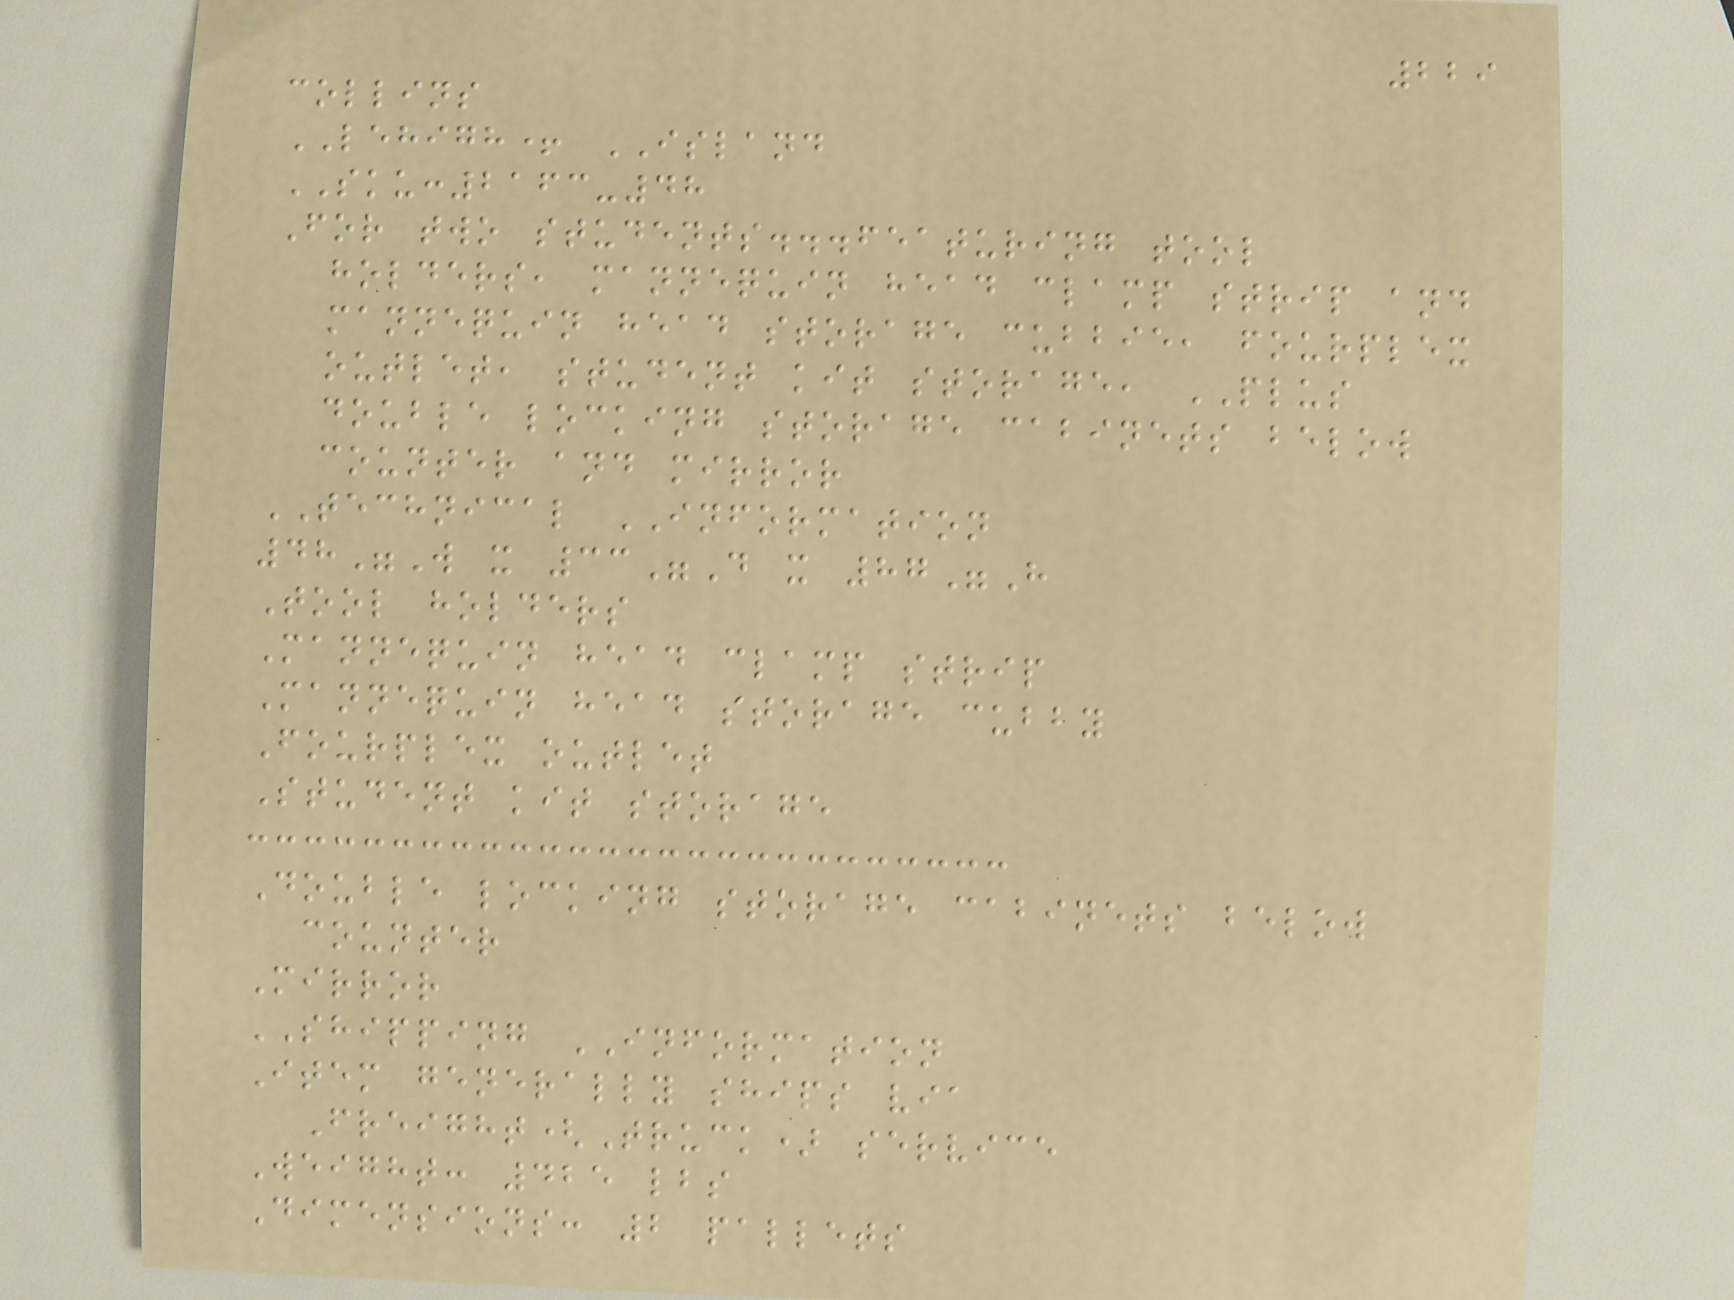229
collins
LEHIGH+ ISLAND
SKU:2163-48
For two students...featuring tool
holders, mannequin head clamp strip and
mannequin head storage cubbie, fourplex
outlet, student kit storage, PLUS
double locking storage cabinets below
counter and mirror
TECHNICAL INFORMATION
48"W x 33"D x 87"H
Tool holders
Mannequin head clamp strip
Mannequin head storage cubby
Fourplex outlet
Student kit storage
Double locking storage cabinets below
counter
Mirror
SHIPPING INFORMATION
Item generally ships via
Freight(Truck) service
Weight: 425 lbs
Dimensions: 2 pallets
